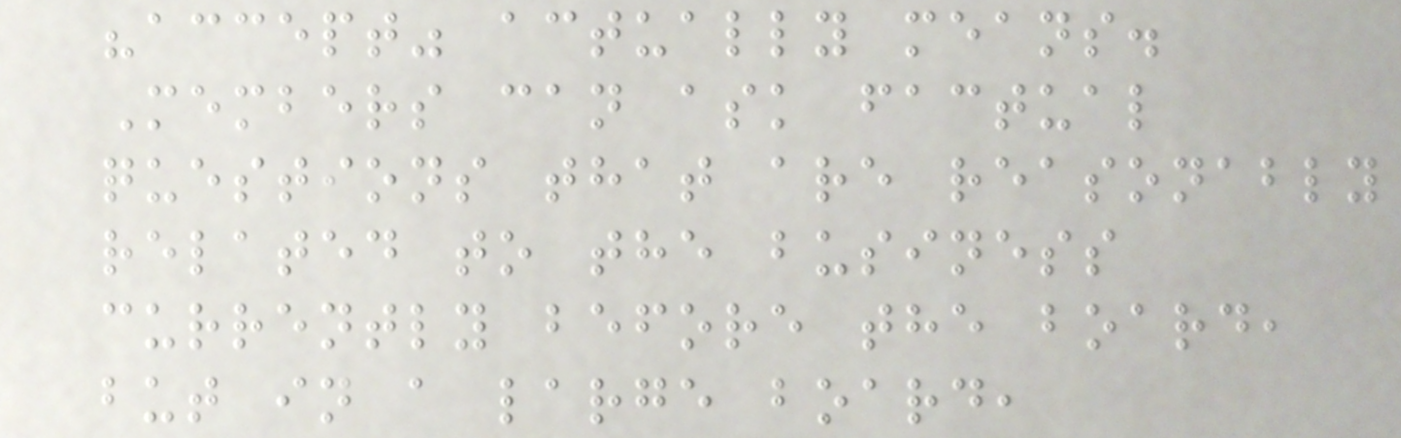"accept" actually means.
Members can ask factual
questions that are reasonably
related to the business
currently before the board,
but in a large board,
